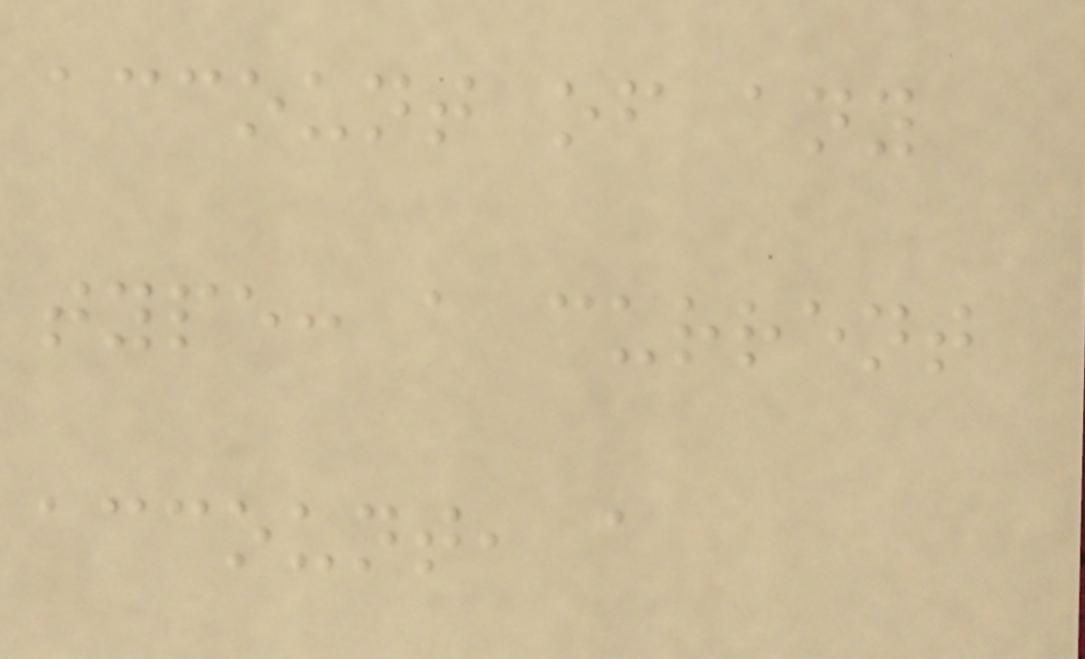account of any
type: a current
account, a
